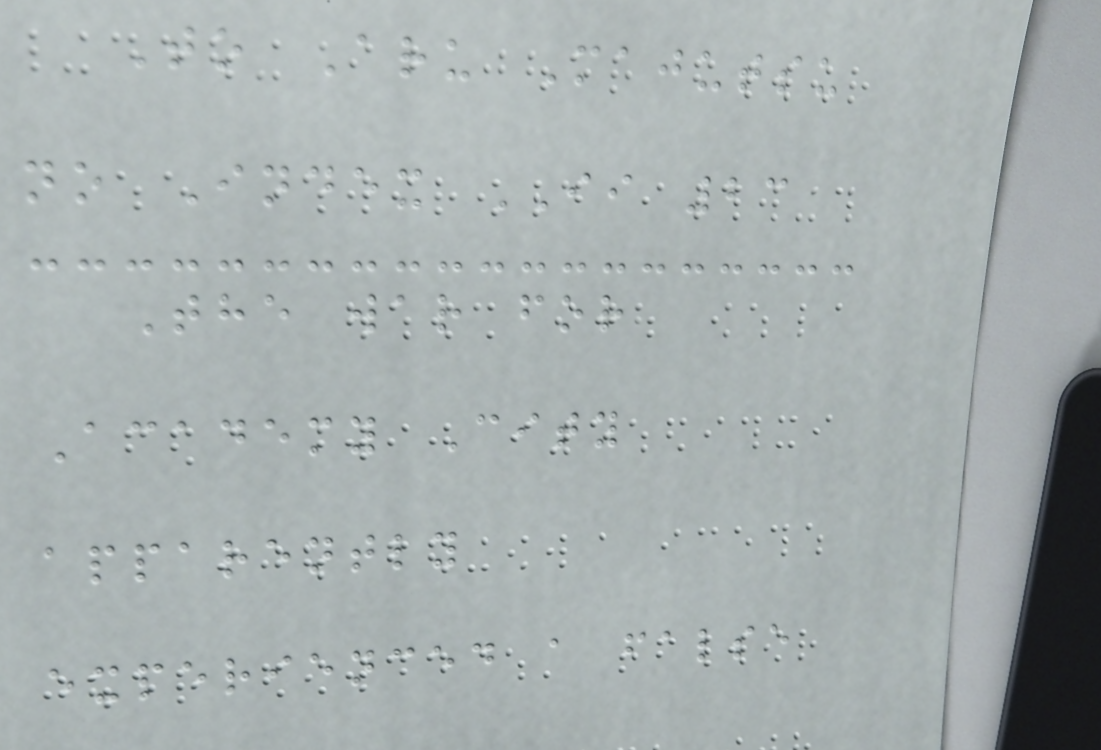To Aru Majutsu
no Index II 23
The war for
Academy City
apparently
experienced a false
